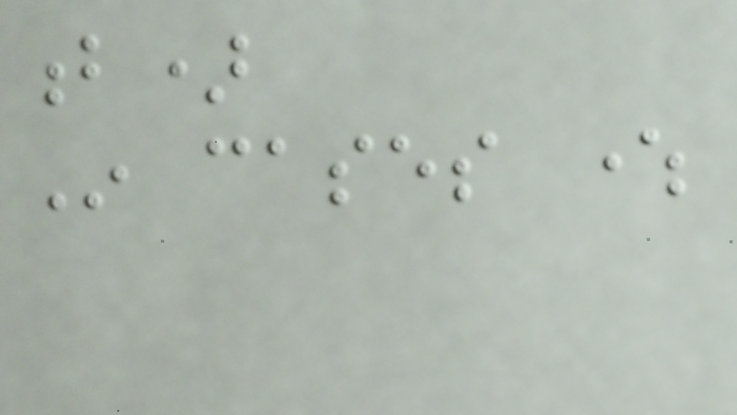b)
In cases where
